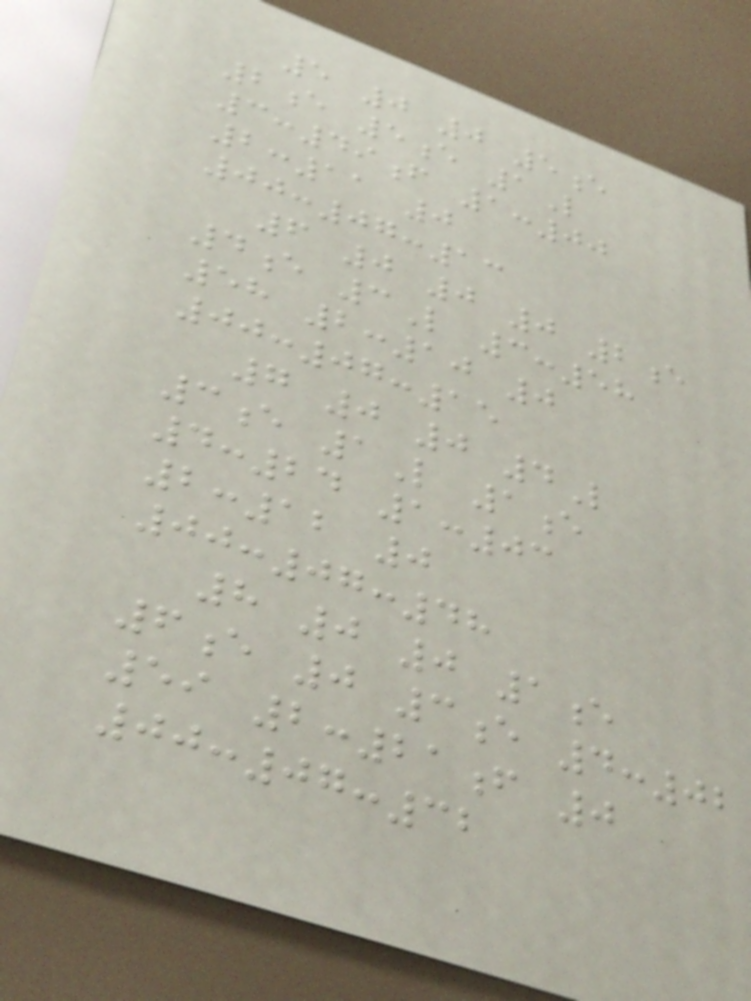5 0 0 5e
2e 5e 1L
3:49f 1:00
2:11 0
00:07:13
6 0 0 0 2e
4e 3L 3:58
58 2:10 0
00:07:15
7 0 0 4L
3e 1L 1e
4:24 1:03
2:12 0
00:07:48
8 0 0 1e
6e 0 3e 4:02
59 2:21f 0
00:07:32
